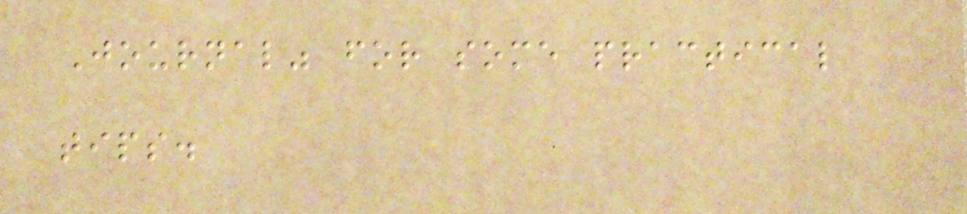Journal" for some practical
tips.
